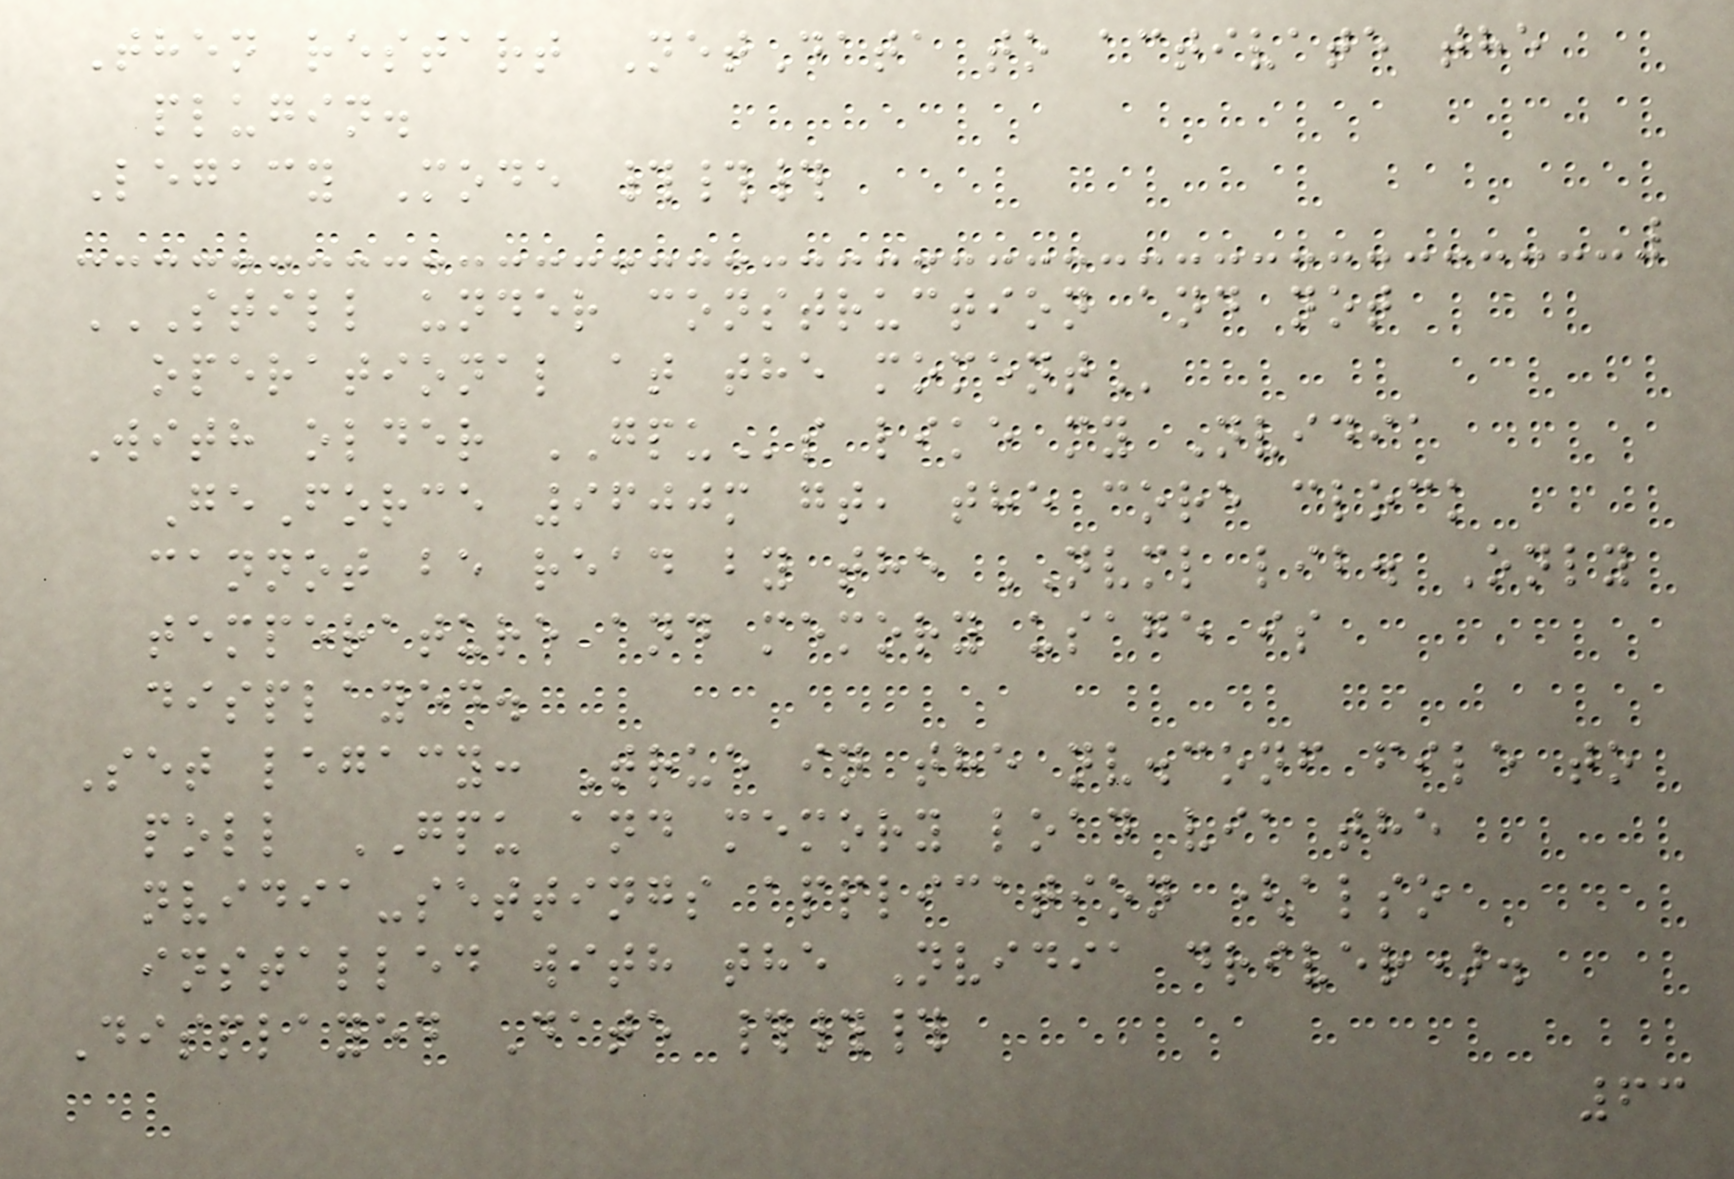Then restart NetData to activate the
plugin.
Legacy Mode ###
STILL UNDER CONSTRUCTION AND NOT
OPERATIONAL AT THE MOMENT
With older GPUs like my Nvidia
GeForce 9600m gt, the core clock
cannot be read by the NVML lib. Only
temperature and memory usage is
displayed.
Set legacy: True in the nv.conf file to
poll GPU and memory load via the
nvidia-settings application (also
installed with the Nvidia driver).
Displayed Date ###
63
